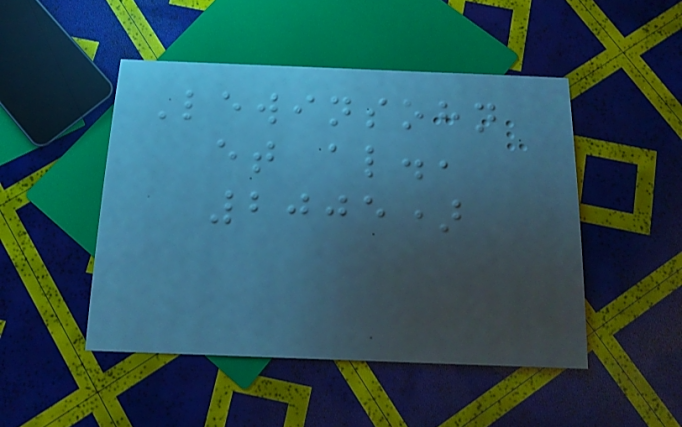Lewinsohn
et al.,
2005)
